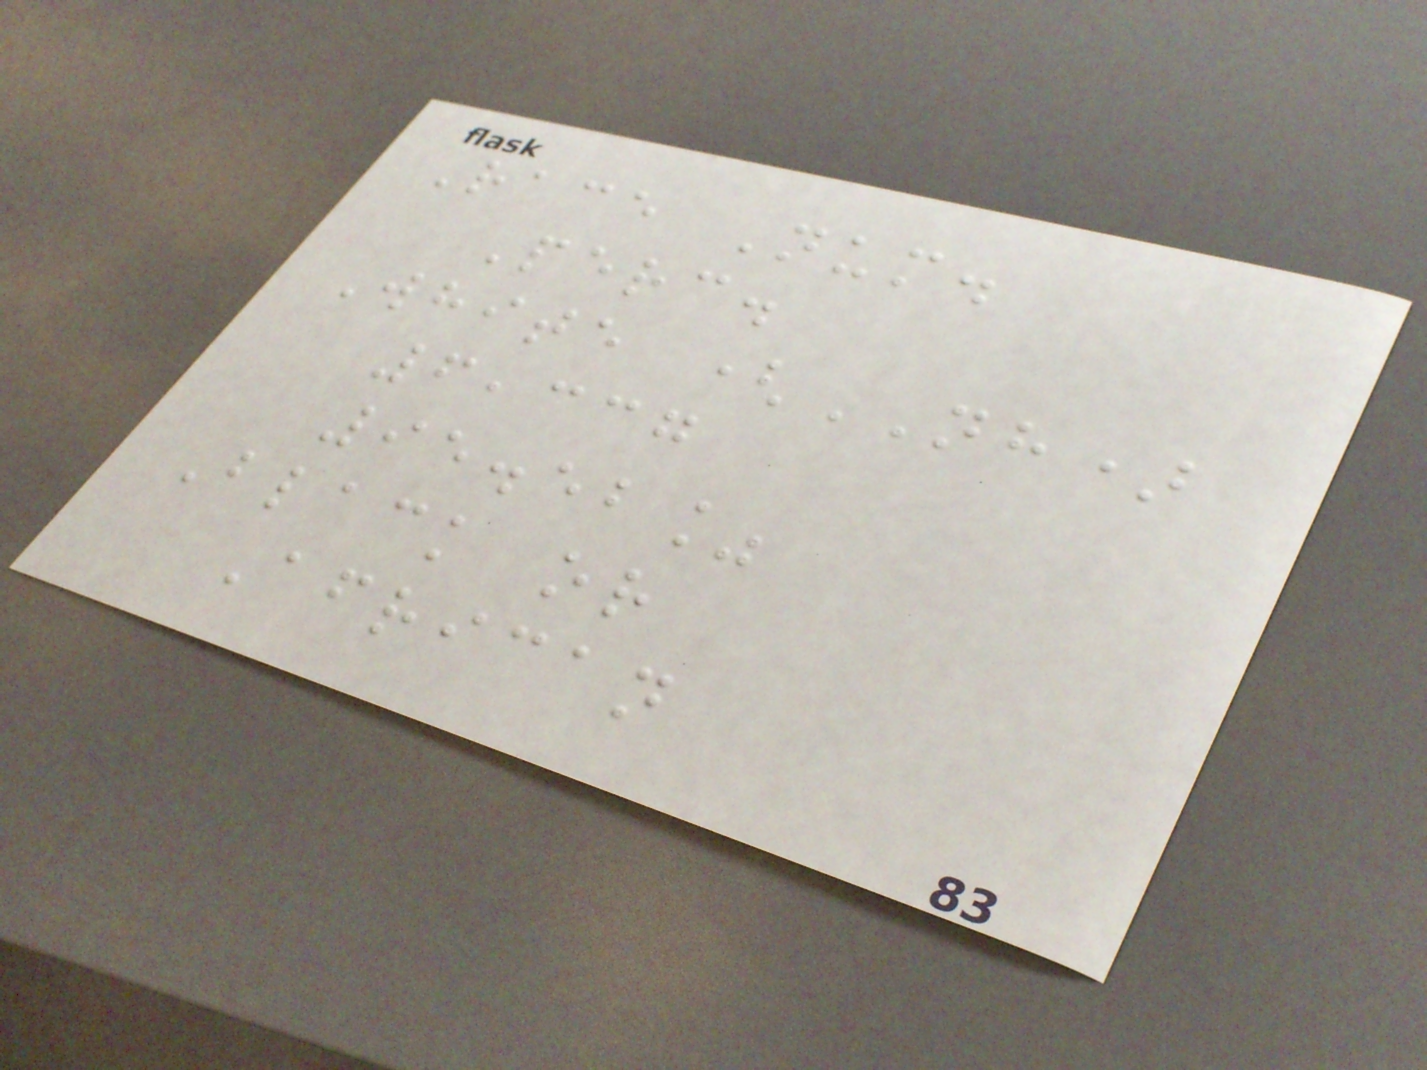Race Num.
Perc.
White (NH)
6,337
95.52%
Black or
African
